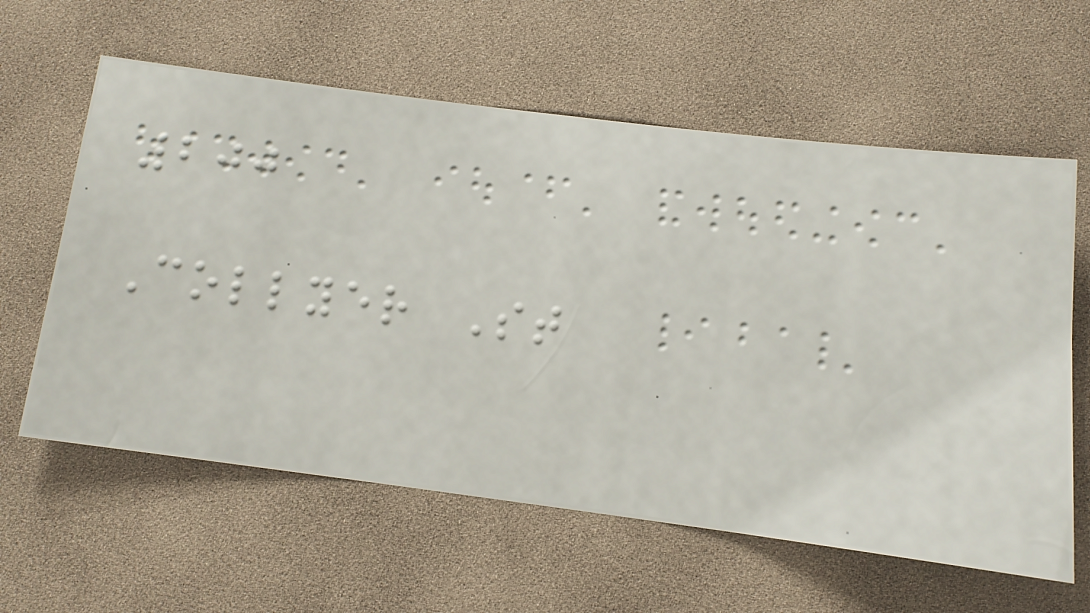200
Collyer St
